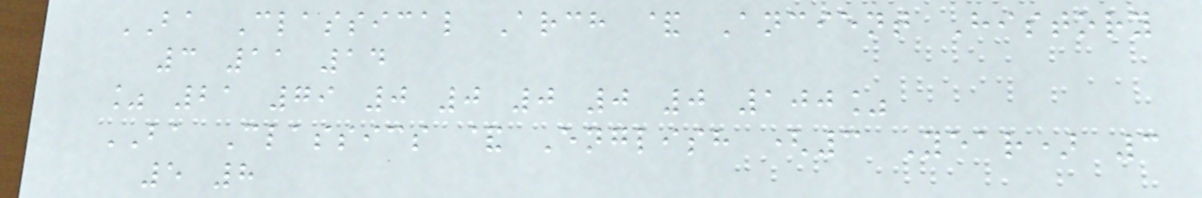BA Classical Arch & Ancient History
3 11 14
% 21 79 0 0 0 0 0 100%
BA Classics & English (3 Year) 3
5 8
